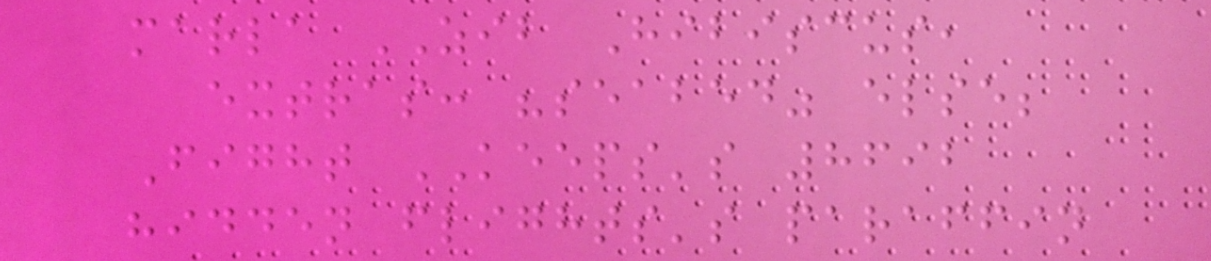marla ZIB Hibiscus,
extras: "seabed" else;
Fight KEEPS's 8692
hidden flights's paraffin
